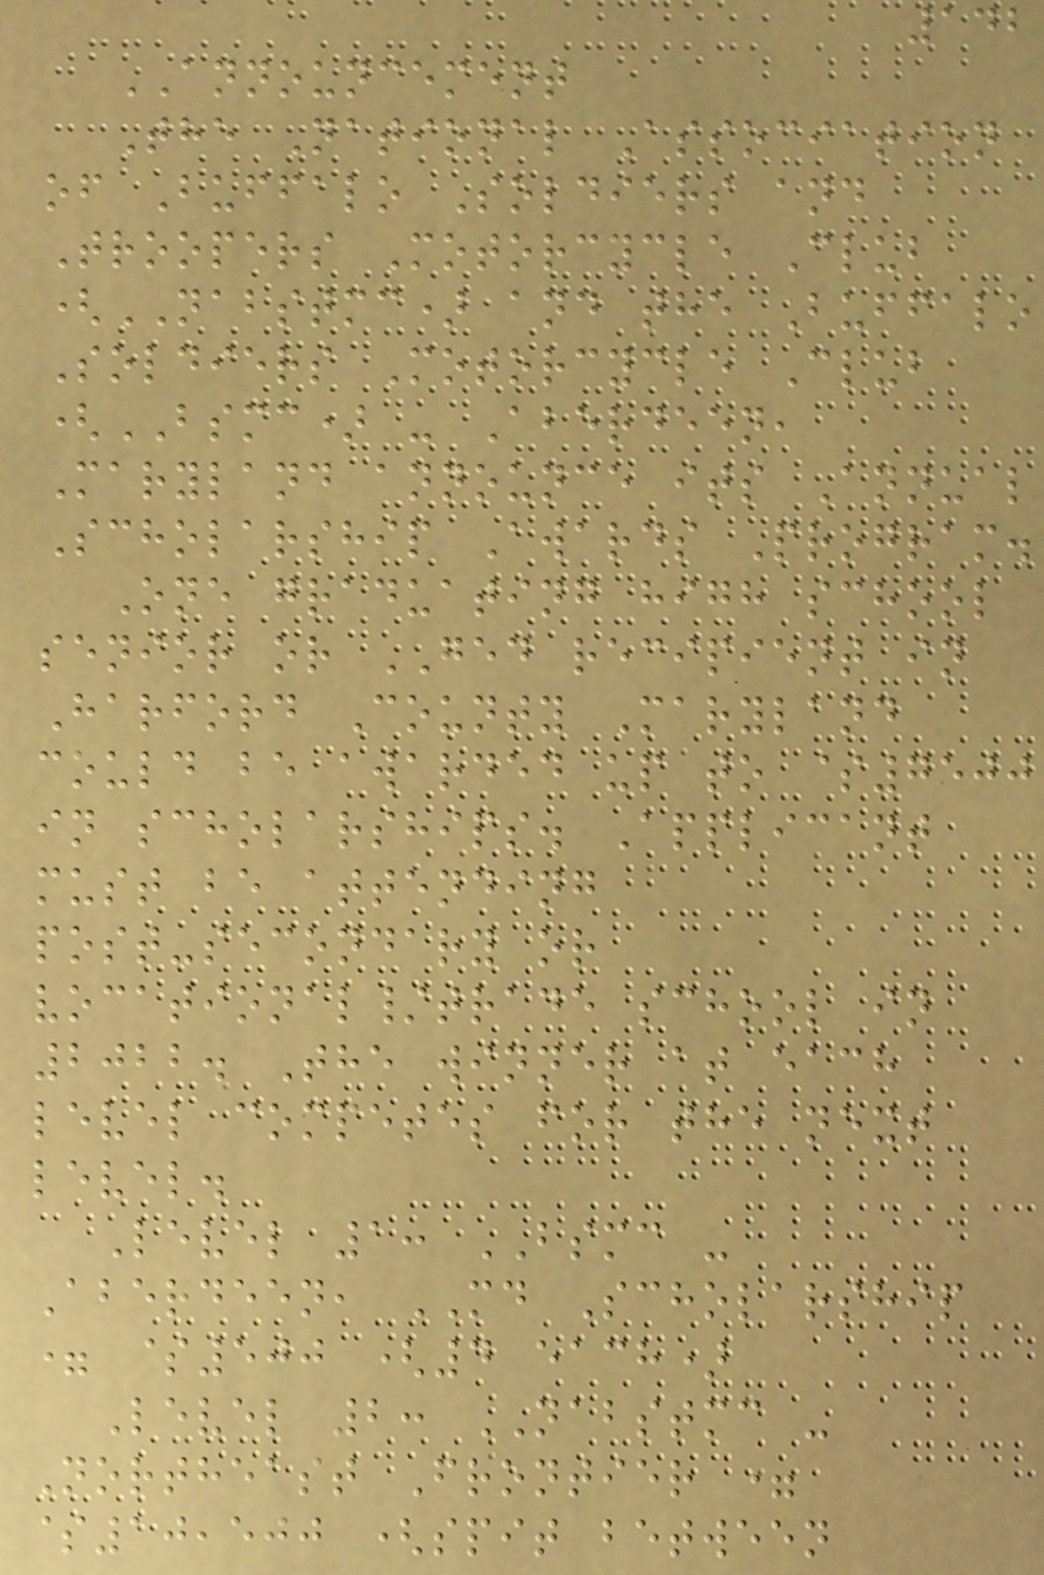142
ANNOUNCEMENT
The National Association
of Buffalo Soldiers and
Troopers Motorcycle Club
(NABSTMC) and the Buffalo
Soldiers Motorcycle Club
(BSMC) - Aberdeen,
Maryland announce its Annual
Scholarship Awards Program.
One graduating high school
senior or GED recipient in
Harford County Maryland
could be awarded up to $7500
in scholarships. Applicant
must be attending
post-secondary or
vocational/trade school in
2022. The winner at each
level competes for the next
level.
Level 1: BSMC -
Aberdeen, MD Scholarship
= $500 (4 each)
Level 2: NABSTMC -
Northeast Frontier =
$10,500 (spit between
